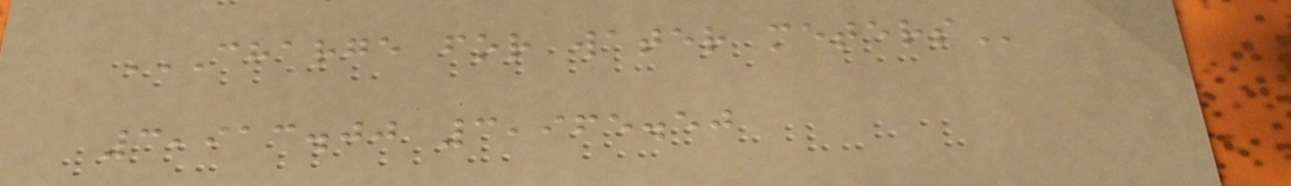CHARGE FOR WATER METERS
3,913.00 3,965.50
